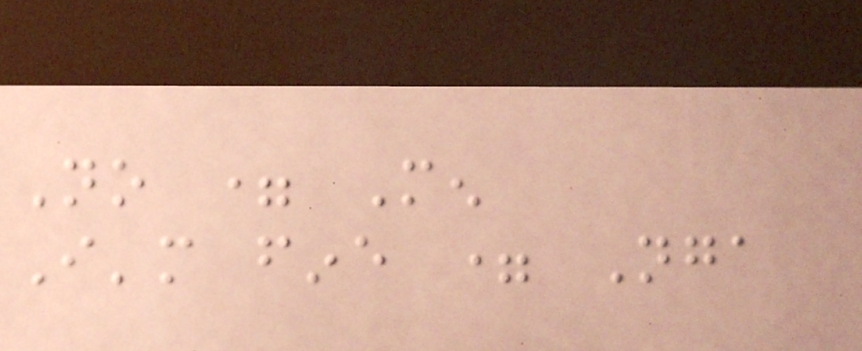No = Men
I'm fine = Nga
